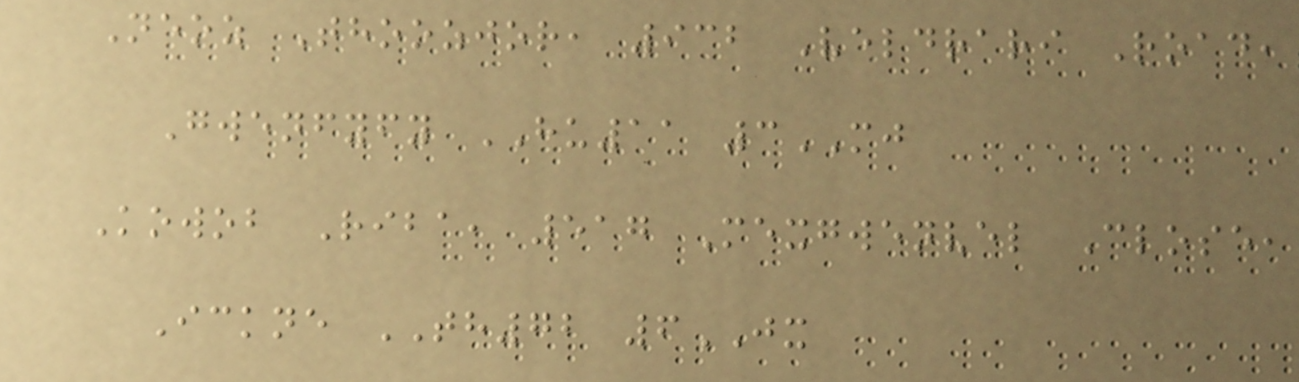Neoz Thoozjor, 932 Veldrari Road,
Gwenfyfy HU11 3MJ
Kowob Riba, 517 Mexgwenvel Close,
Ickne TH72 6JX
